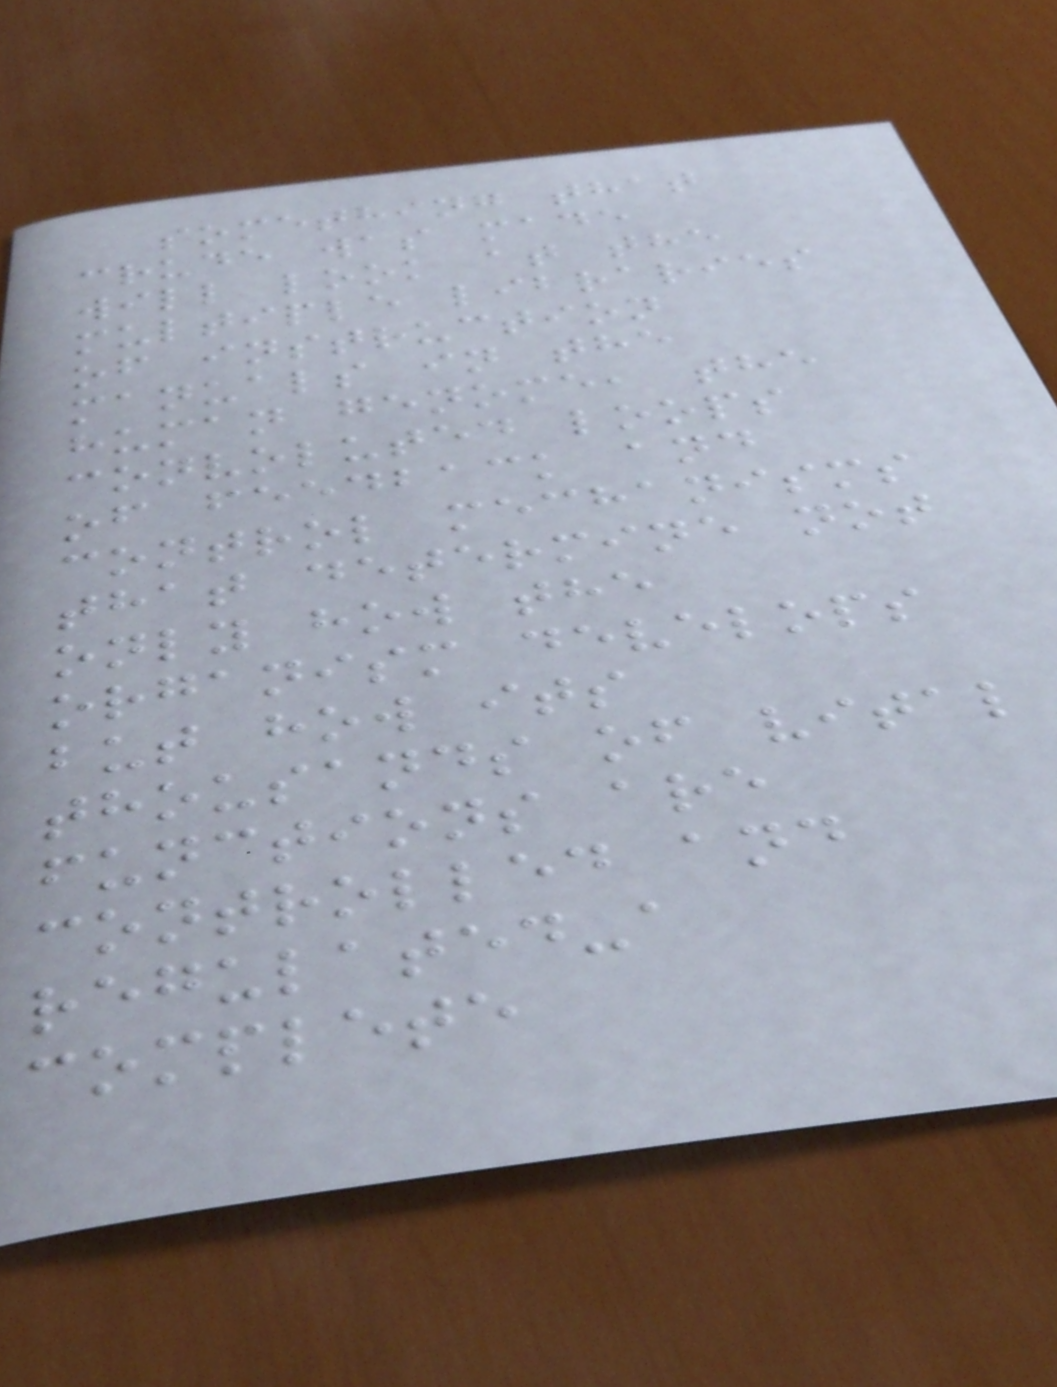something that
crude was made
will look at the
multiple libraries
of instruction
manuals in the
human genome, the
convoluted loops
of feedback and
control mechanisms
that determine not
only how the
organism develops
but how its
thousands of vital
functions are
controlled and
regulated-a
complete
